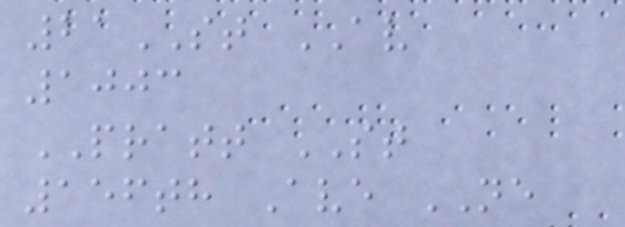21ST AV
1003
PRATT ST
156th Ave NE
